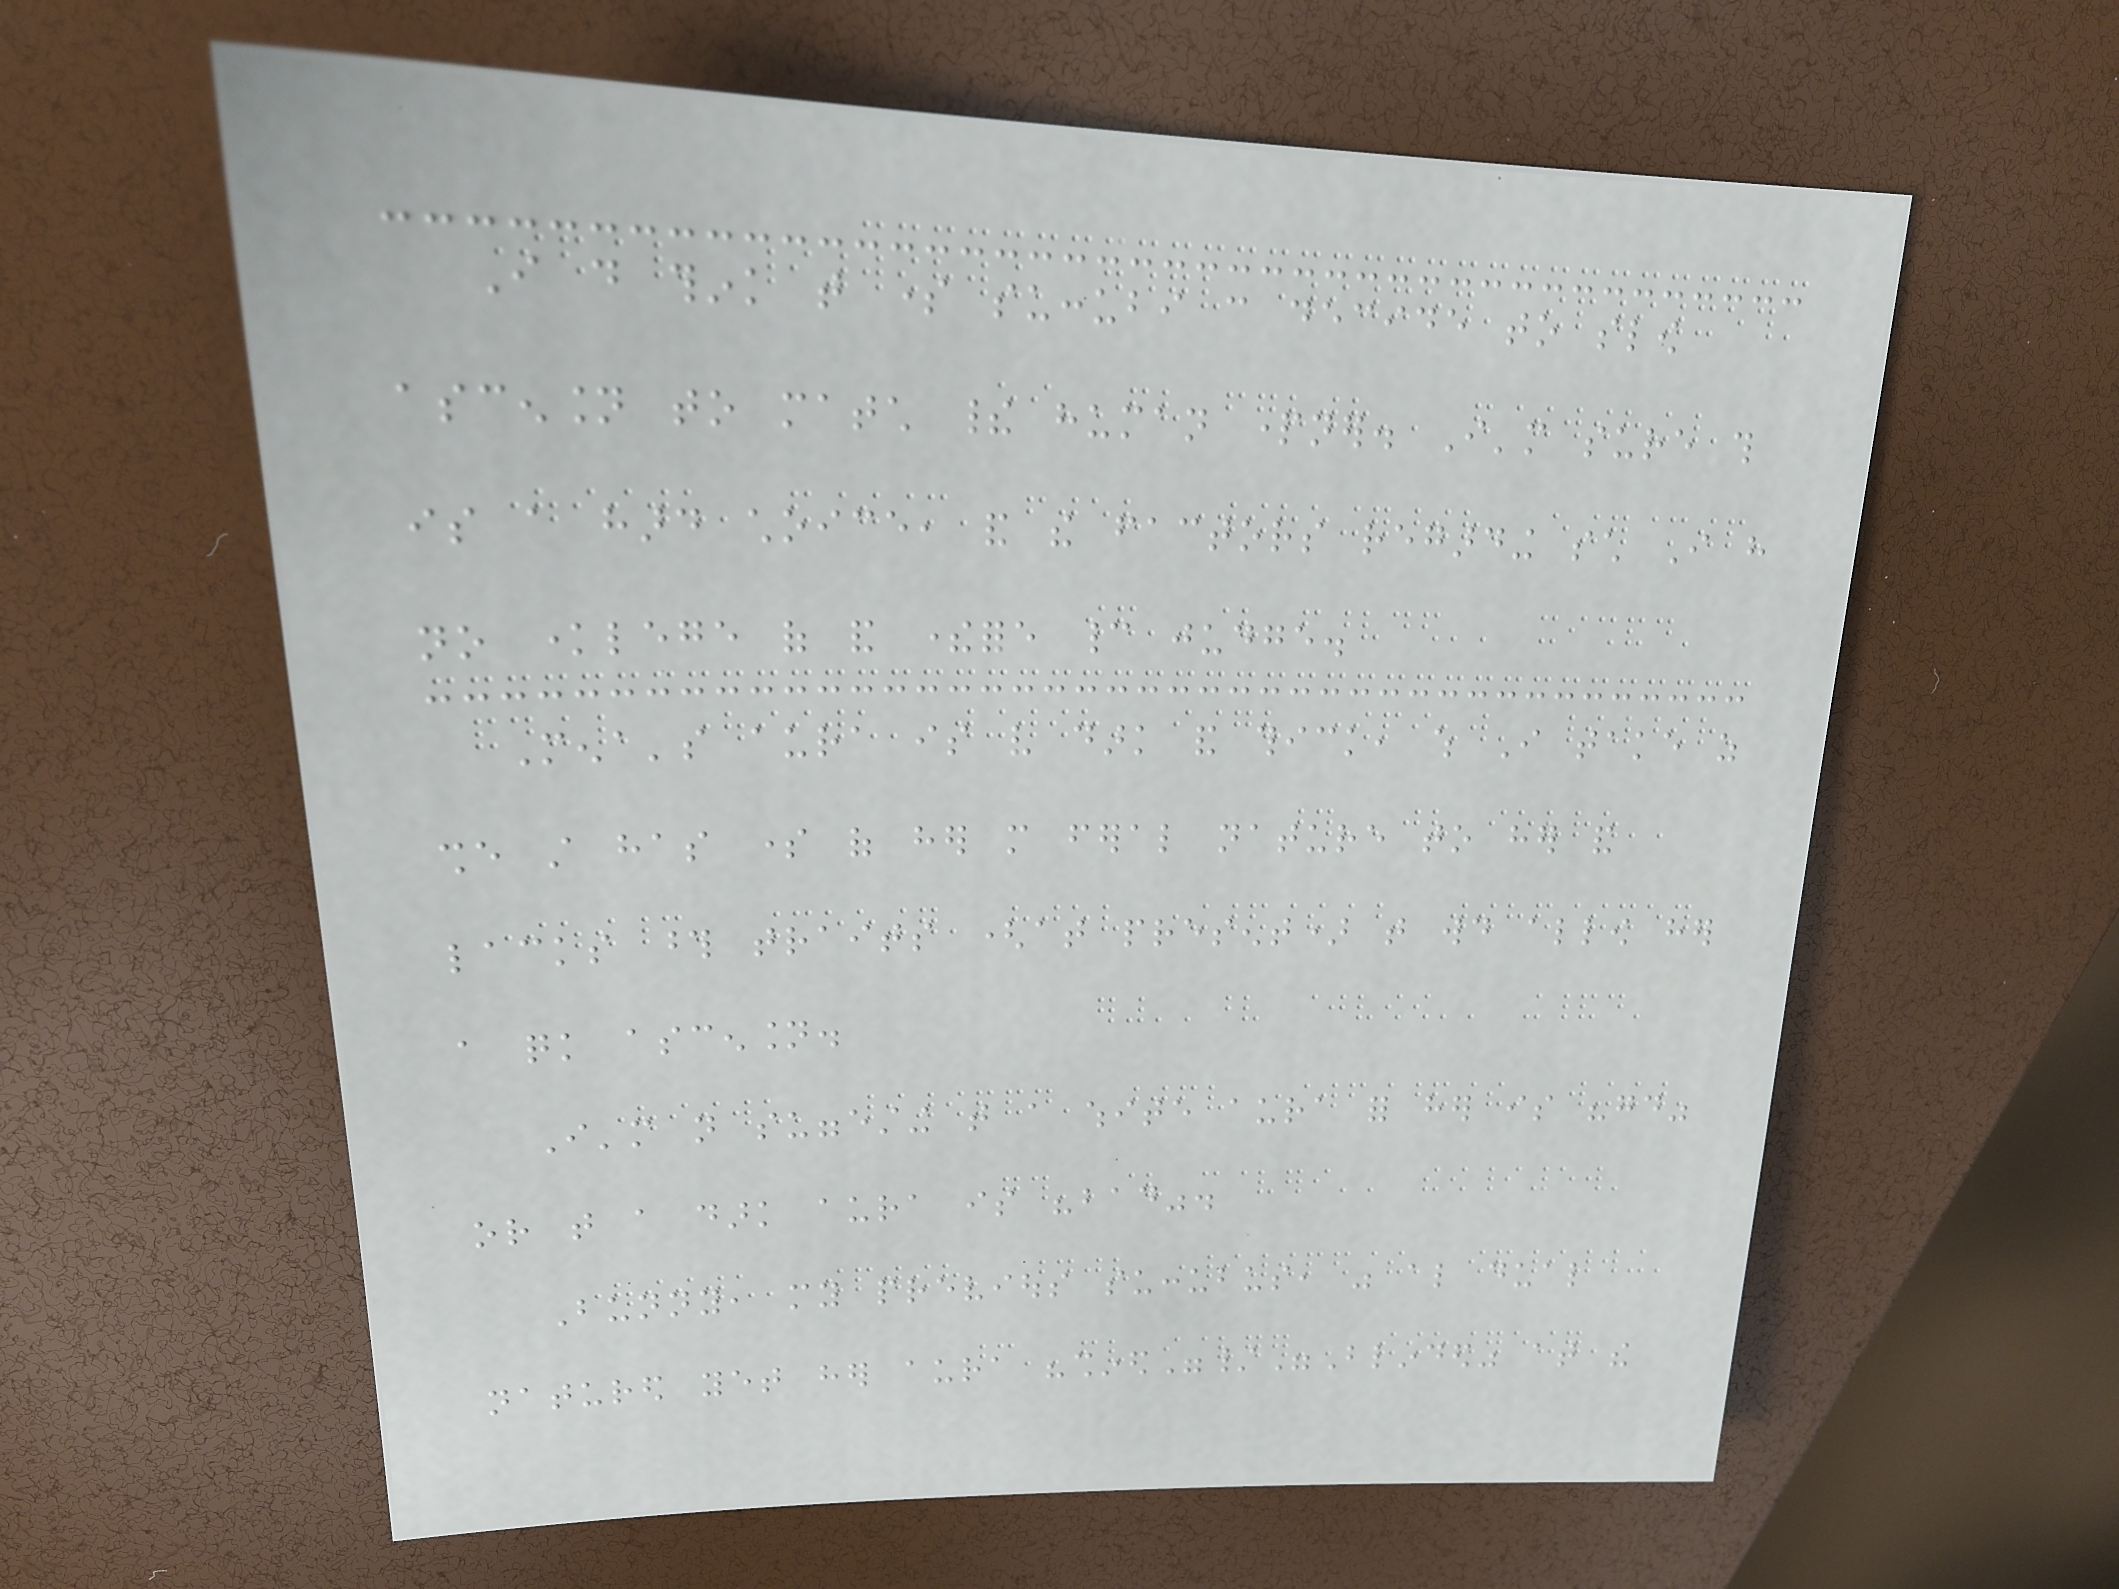I do think that some succubi can decide to slow
ascension to match their human partner. I'm sure this
is a hard choice, and the factors regarding such I have
no knowlege of and therefore cannot judge.
Mena's aura is very dark and thick, which I take as
she still has some of her more feral nature to her and
lacks those traits (at present) that would allow her
a quick ascension.
I'm not suggesting that a white aura for her is "good"
or that a dark aura is "bad".
Bunny, my previous succubus, was also dual
natured yet her aura "shined"/"Blinded" at the
